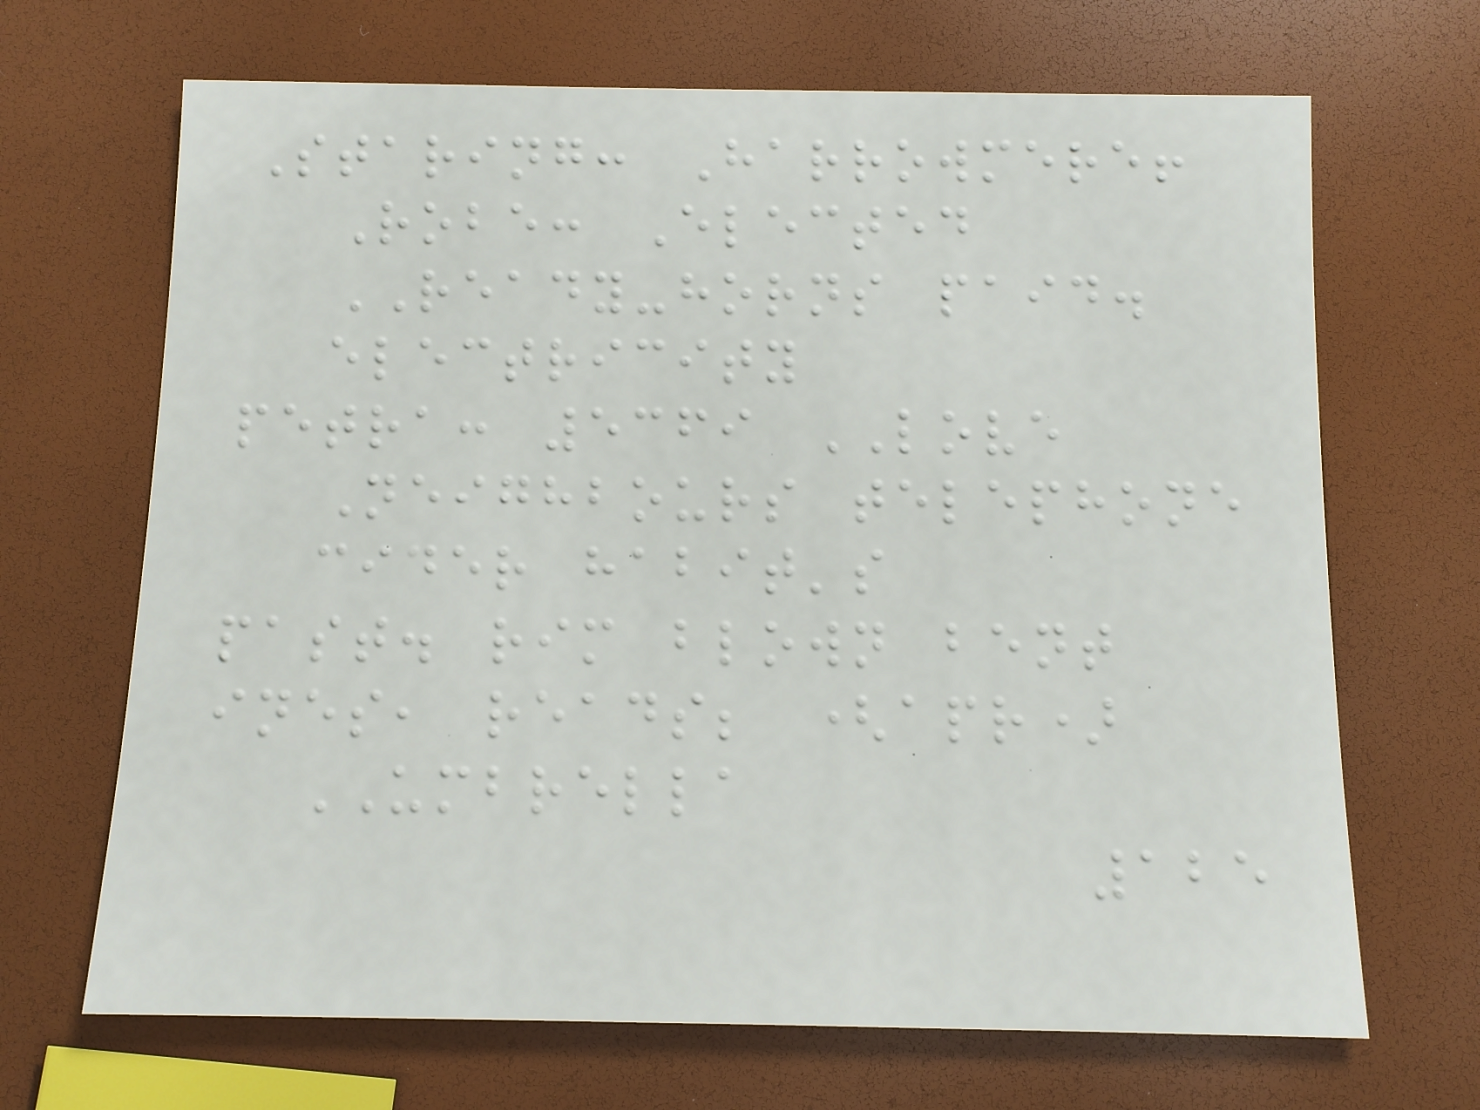Staring: Harrowmere!
Robe: Elected
READY-horns paid.
electricity
petra: 5369 LOVE
Neighbours telephone
cider habit's
past. rim blown bent
ines, reads; (apr)
UMBRELLA
125
